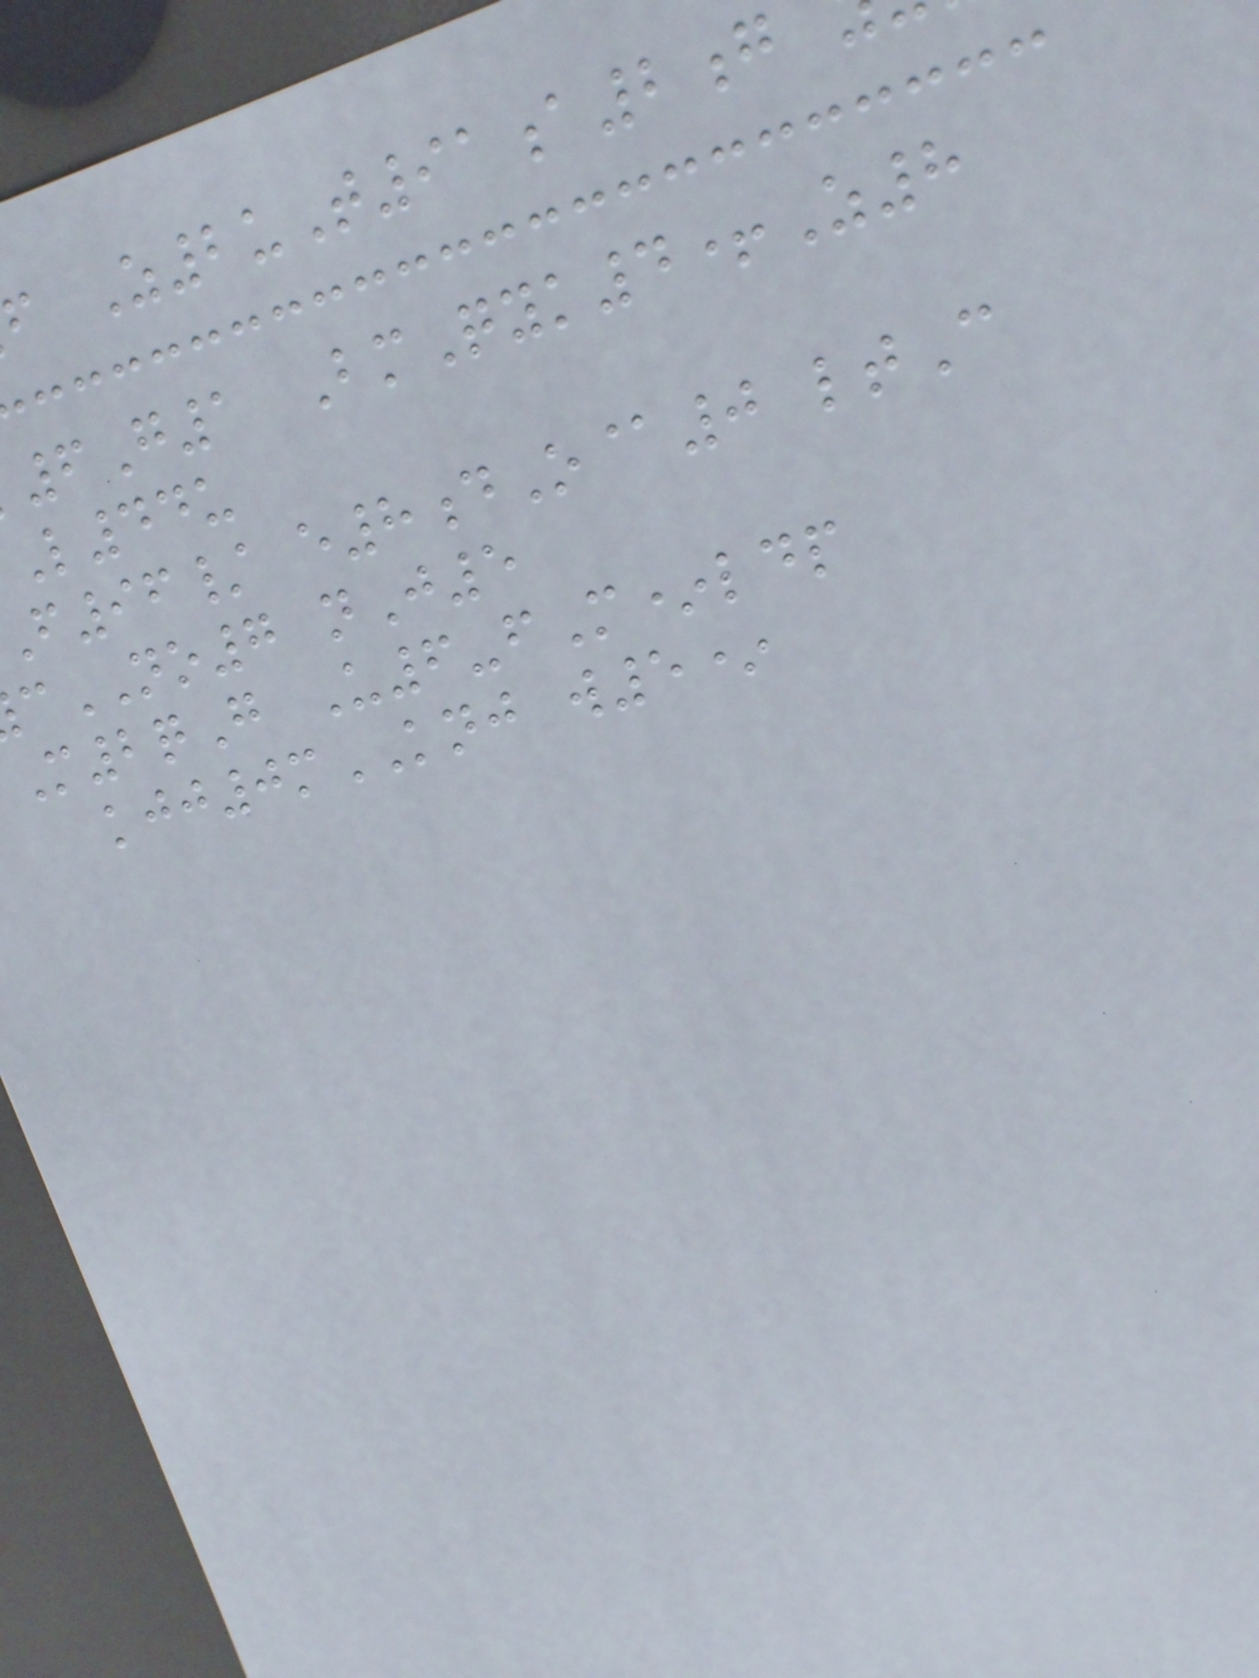f Z2uT91a2g
6G1 BmQyk4+Z8
L44u
f96/ e8dO@0 ltC
NO7 nJ5
M2qG U6-fM*ldp
kjj0mKNJ w5*
